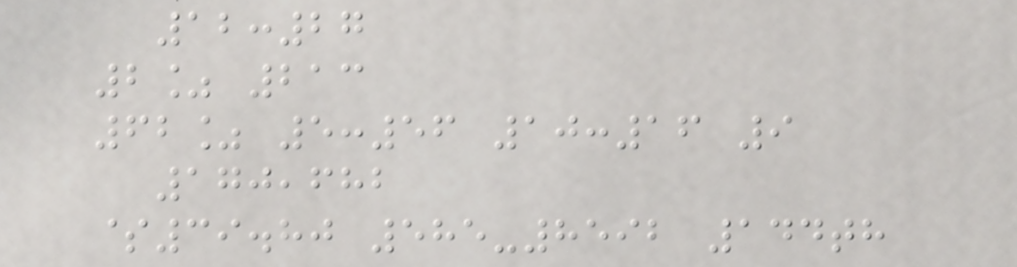12:27
2% 213
62% 5:56 10:16 9
170,682
$39.80 585-8592 144th
